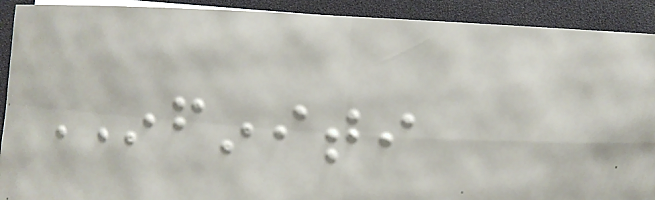INFINITI
